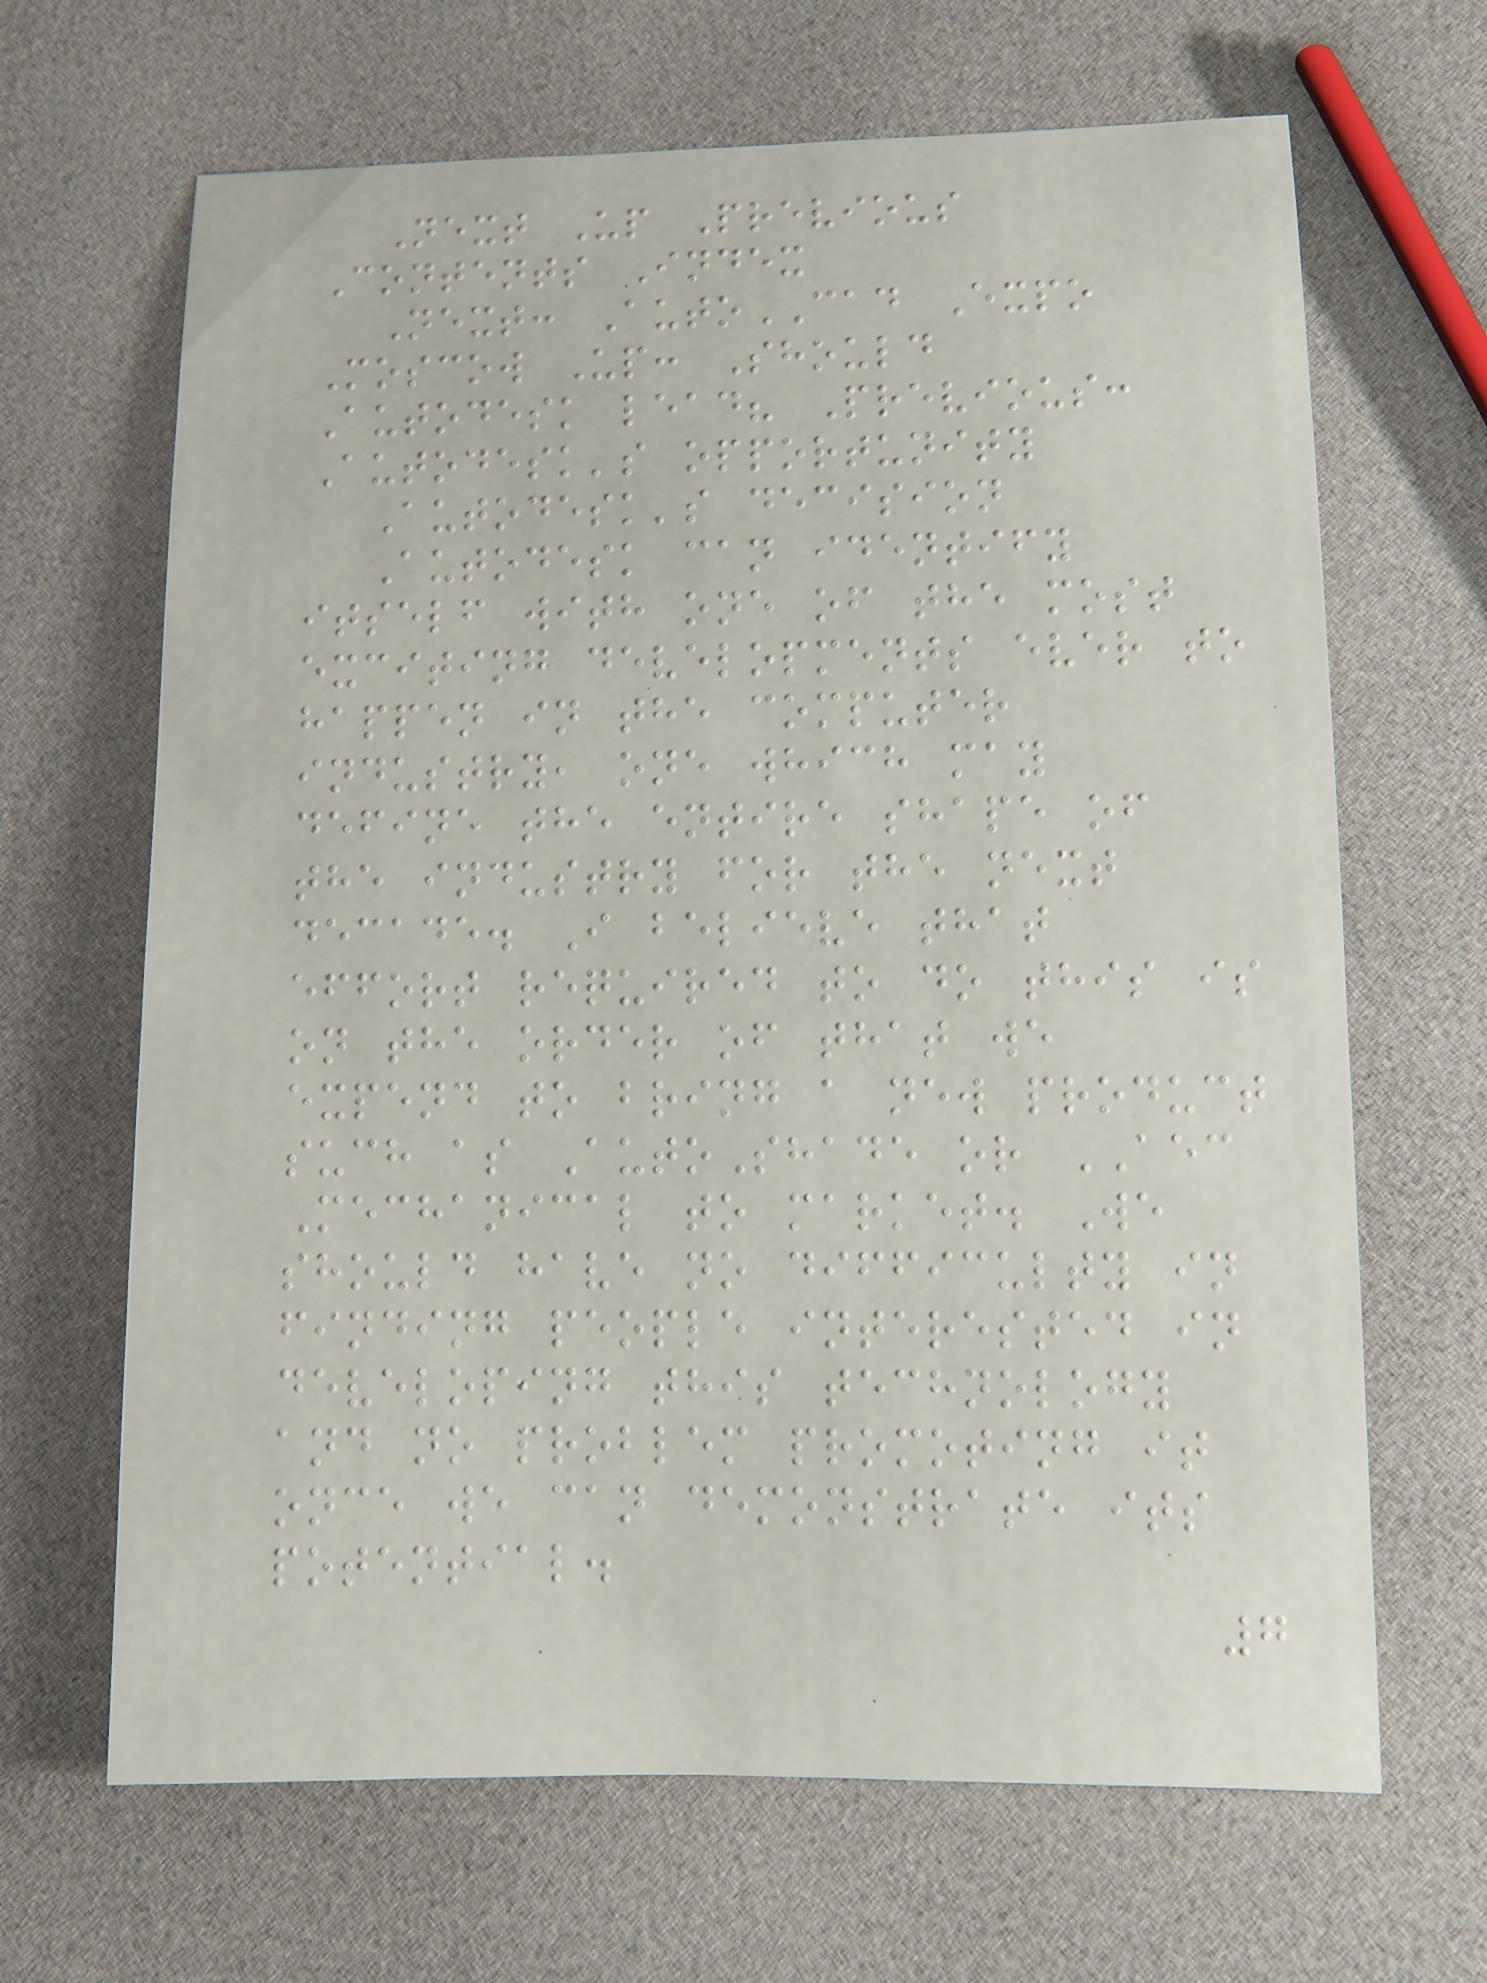Next Up Previous
Contents Index
Next: AutoCAD Expo
Moscow Up: Should
Autodesk lead? Previous:
Autodesk's opportunity
Autodesk's decision
Autodesk can identify
itself with one of the most
exciting developments ever to
happen in the computer
industry, one which may
define the entire shape of
the industry for the next
decade. I believe that
effort required to do this is
on the order of that we
expend to bring a new product
such as AutoShade or AEC
Mechanical to market. We
should have no difficulty in
finding people interested in
developing this technology
and no problem promoting it
once we can demonstrate its
potential.
7
